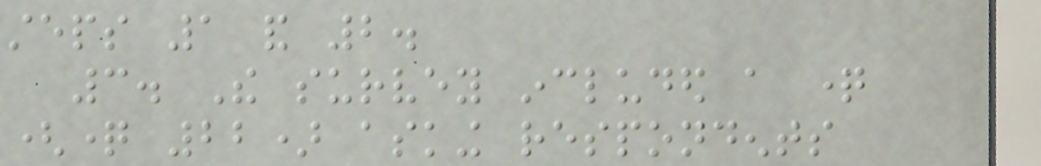steps 1 and 2.
3. The survey included a question
(question 22) asking respondents
